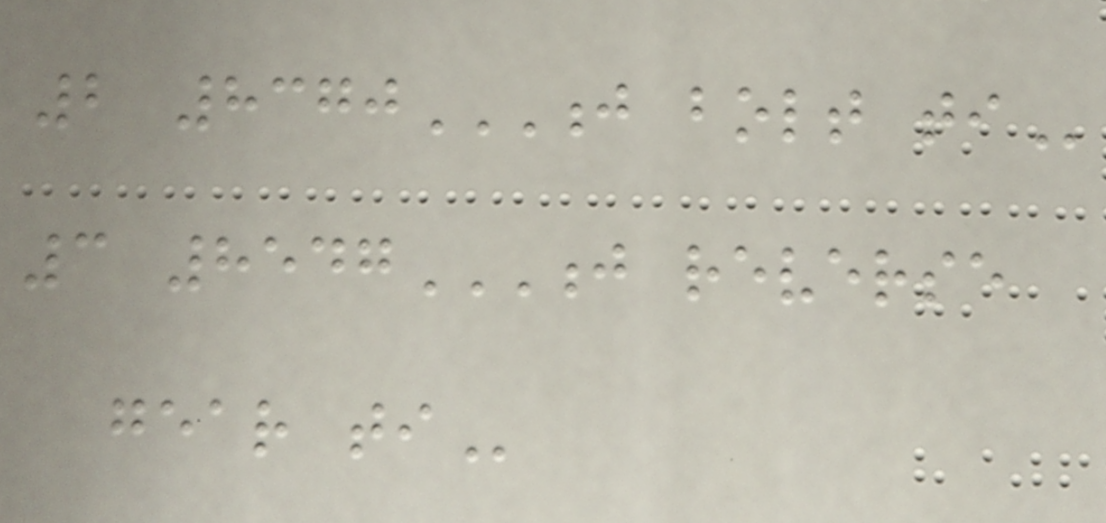2 8370J BOLT TI
3 8547J REVERSE
GEAR TI
